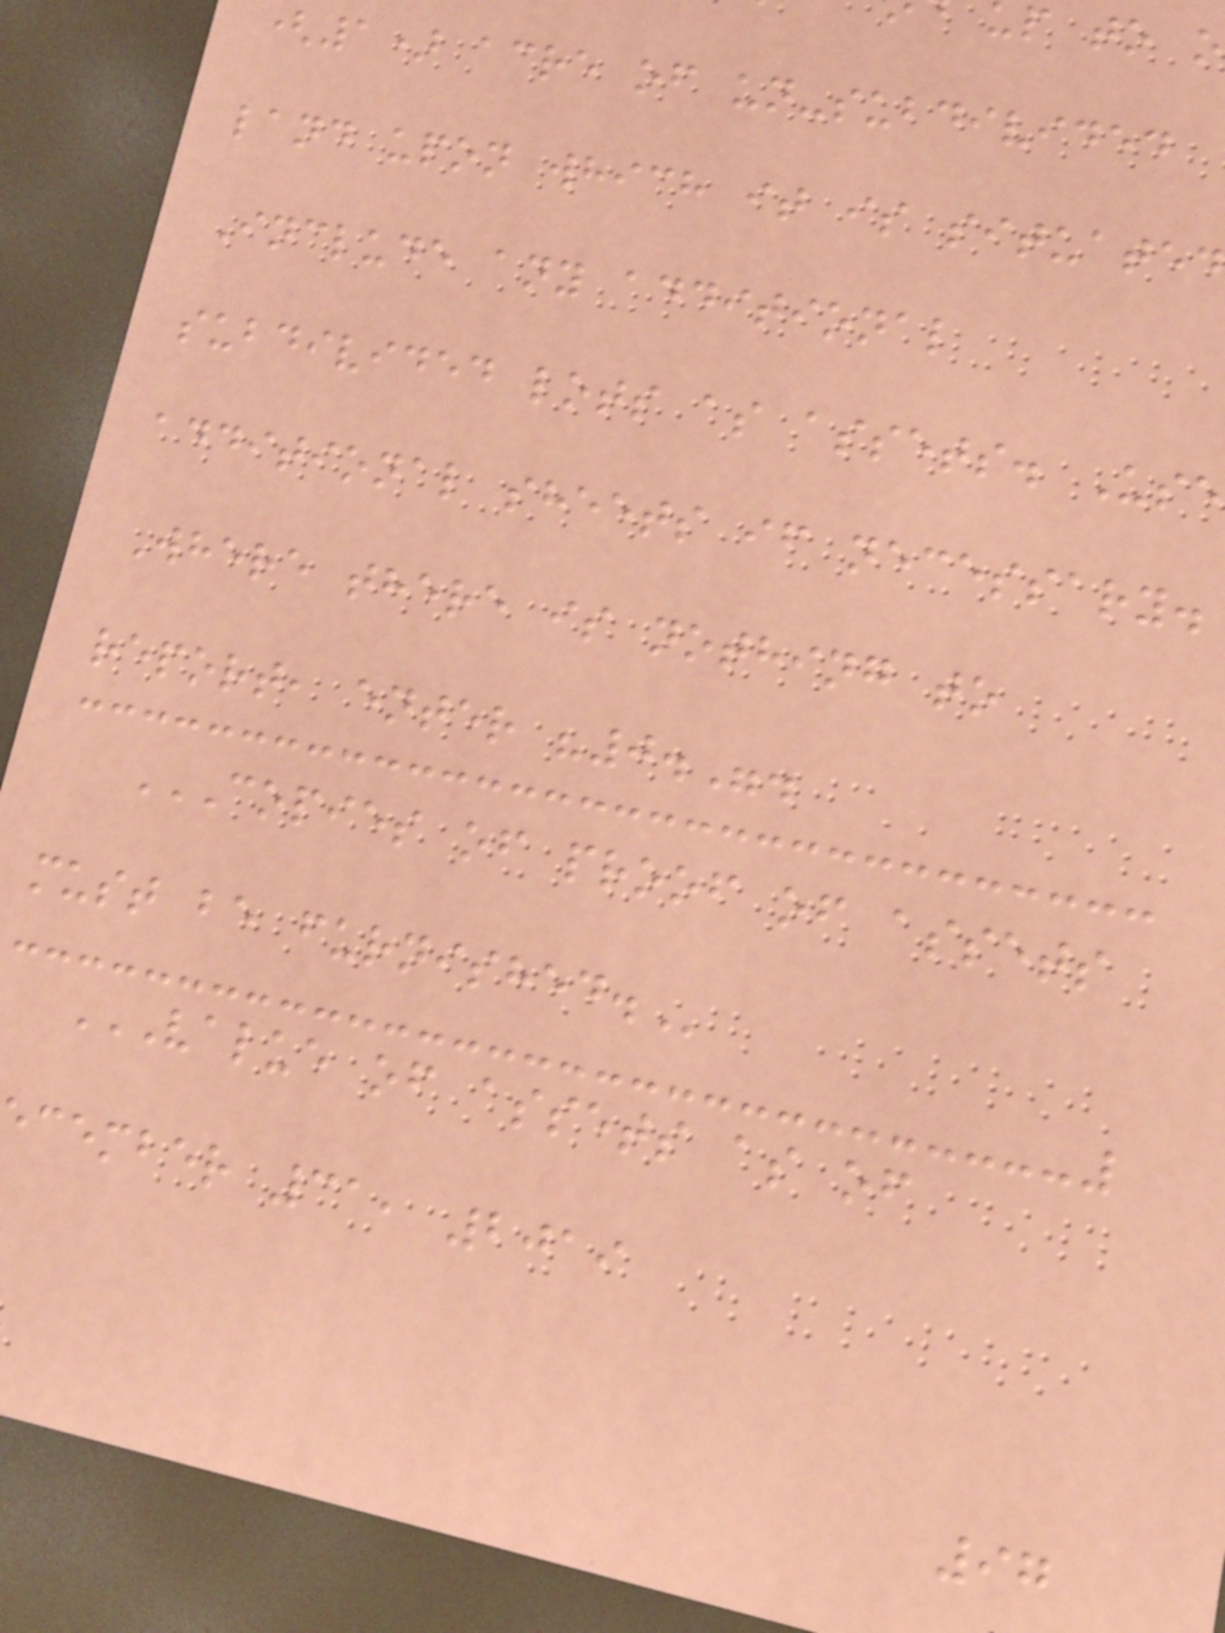(1) acre of un-subdivided
land upon which it is situated
Include any additional
subdivided lots as assets. Use
additional sheets if necessary.
Where there is nothing to
report, enter "0.".
COPIES OF PROOF OF ASSETS
must be
VALUE OF ASSETS AS OF
cember 31, 2019
97
